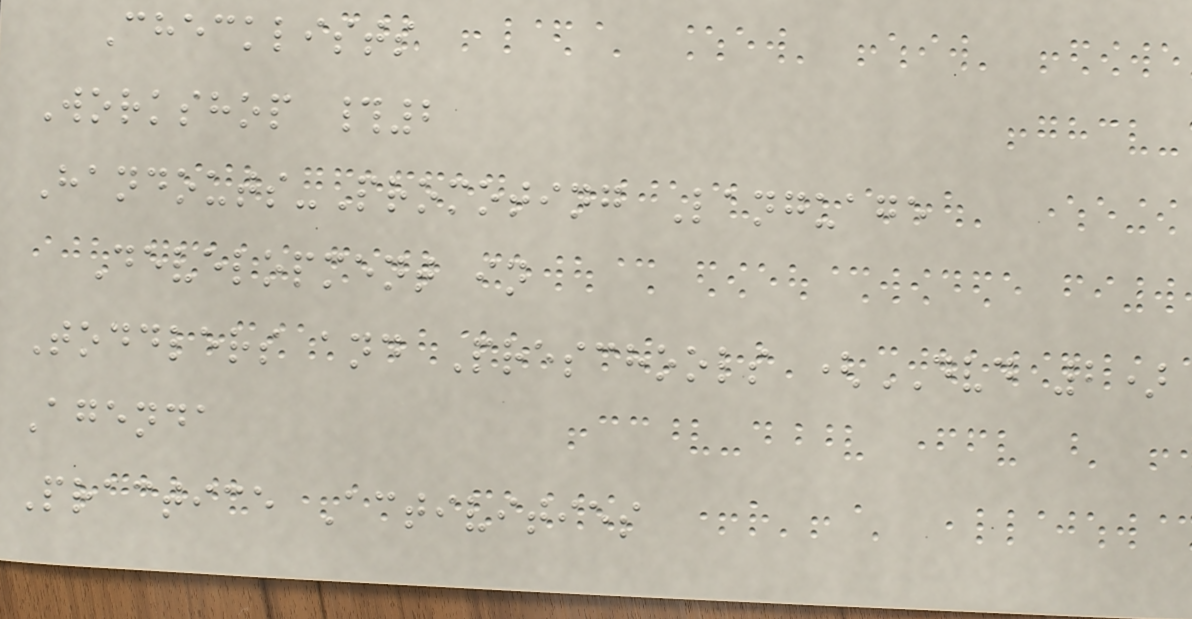Checklists
Workshop #2
Handouts-Promoting Language
Development in
Toddlers and Preschools (DVD 2)
Agenda
Practice Activities
